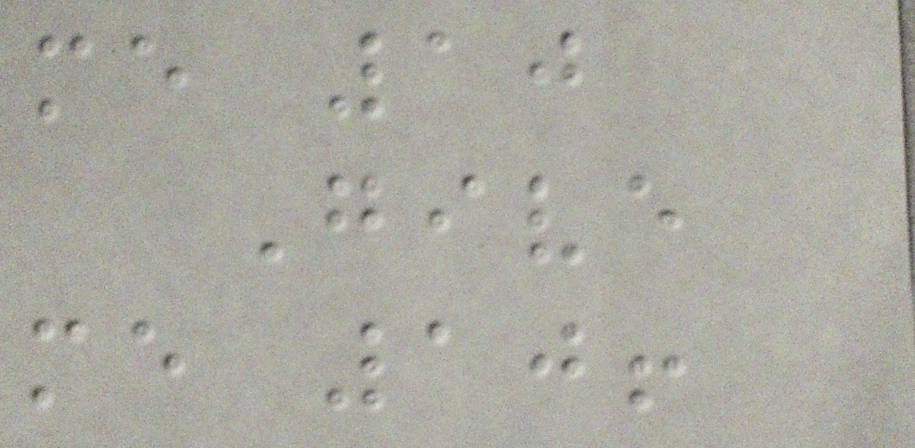me 10
Give
me 10!
